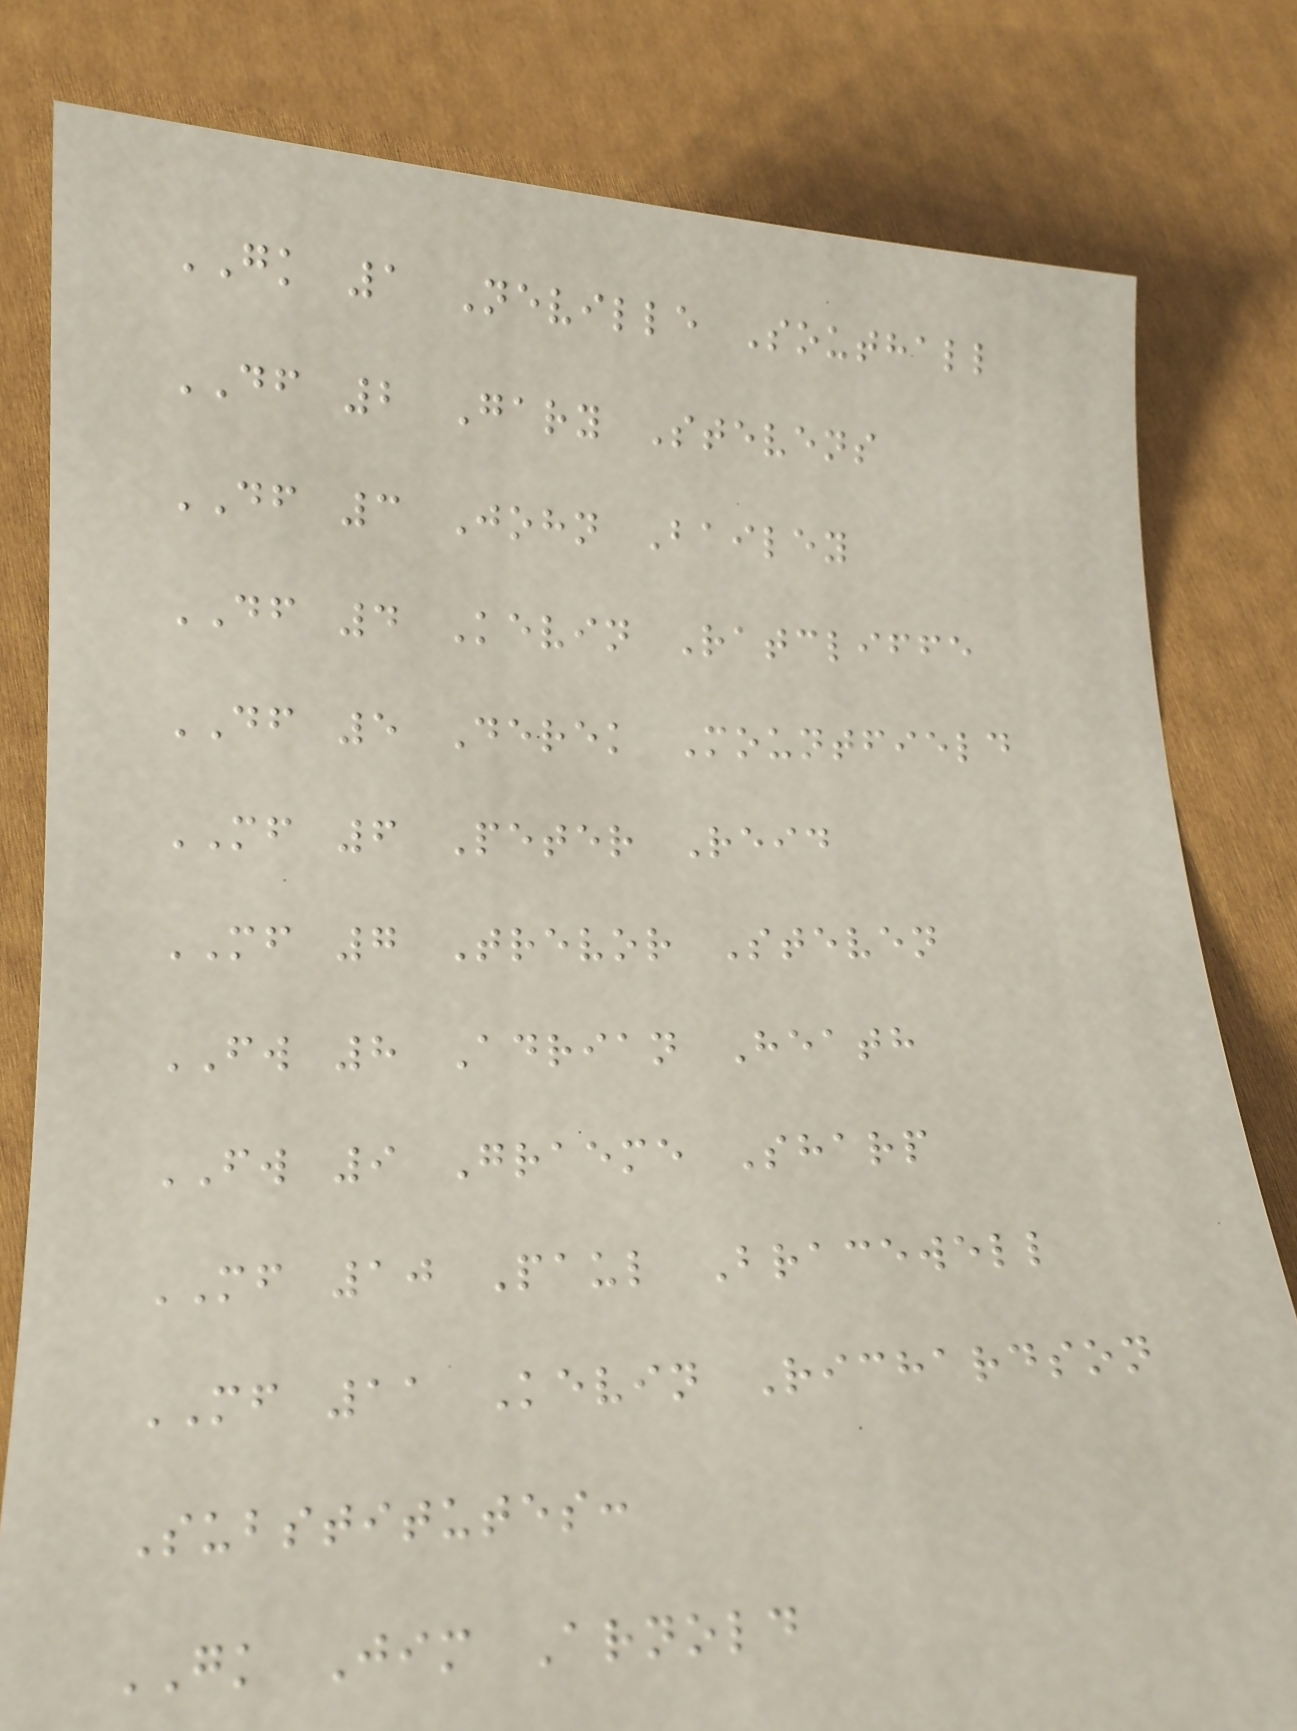GK 1 Neville Southall
DF 2 Gary Stevens
DF 3 John Bailey
DF 4 Kevin Ratcliffe
DF 5 Derek Mountfield
MF 6 Peter Reid
MF 7 Trevor Steven
FW 8 Adrian Heath
FW 9 Graeme Sharp
MF 10 Paul Bracewell
MF 11 Kevin Richardson
Substitutes:
GK Jim Arnold
